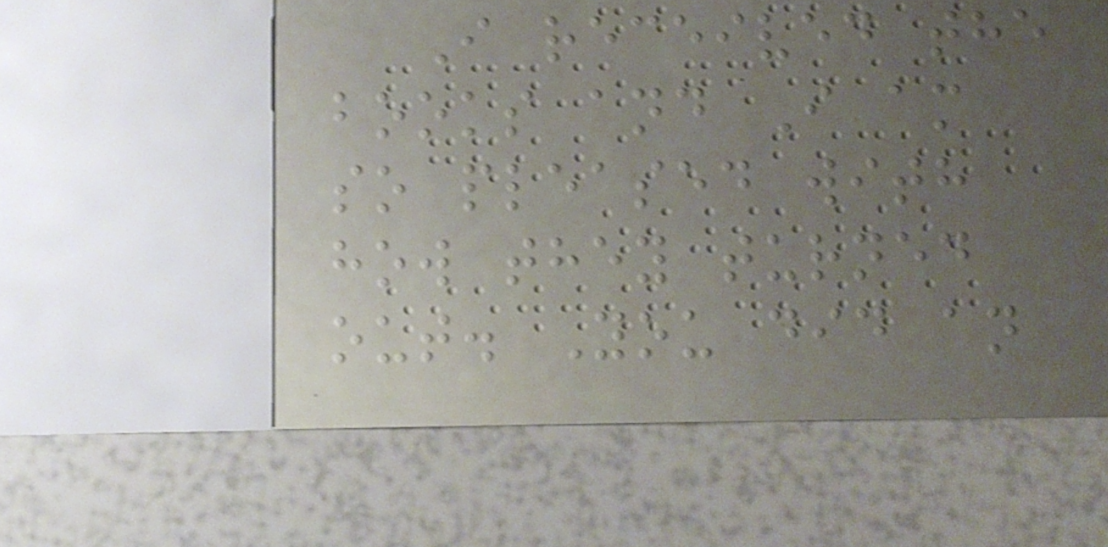I received the
books and I am
so pleased with
how they turned
out. You did an
